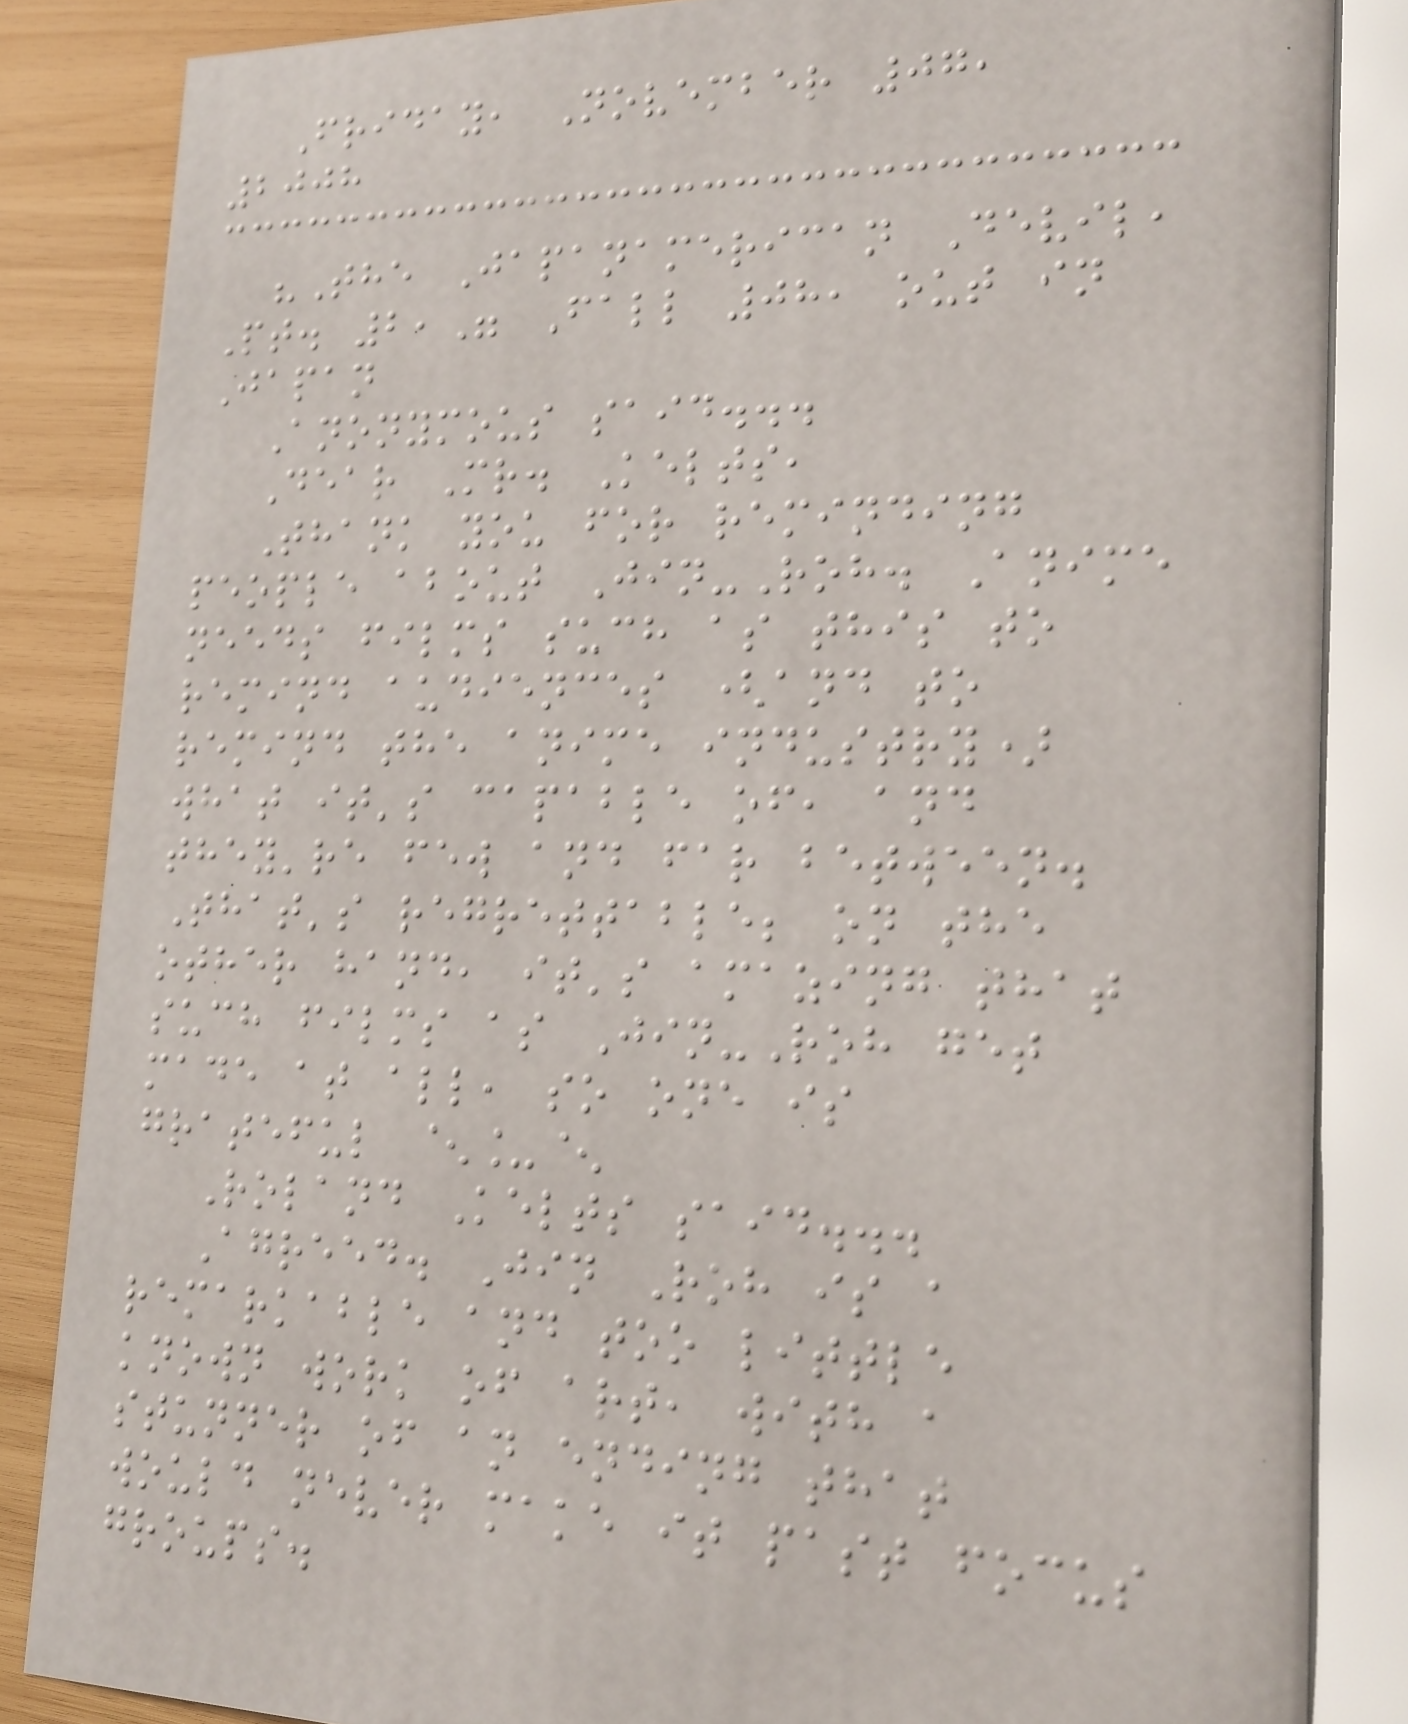Friday, November 07,
2008
"The Japanamerican Devil,
Pt. 2," Fall 08, out in
Japan
Anonymous said...
Dear Mr. Kelts,
Thank you for reminding
people about Jin-Roh. Anime
needs films such as this to
remind audiences (and to
remind the anime industry)
what it's capable of, and
they're few and far between.
That's regrettable; on the
other hand, it's amazing that
such films as Jin-Roh get
made at all, so one is
grateful ^_^
Roland Kelts said...
Agreed. Jin Roh is a
remarkable and too little
known work of art, with a
stunner of an ending that
would never make it past focus
groups.
